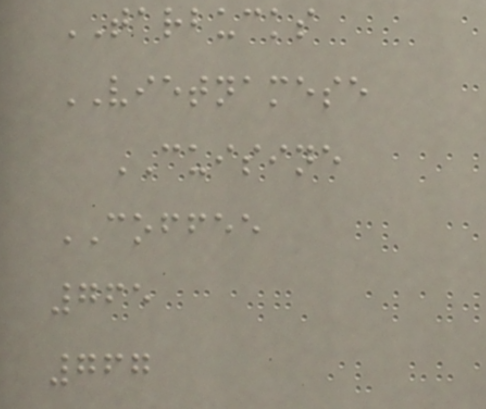TARBUCKS
VIETNAMESE
CUISINE
COFFEE
765
767
